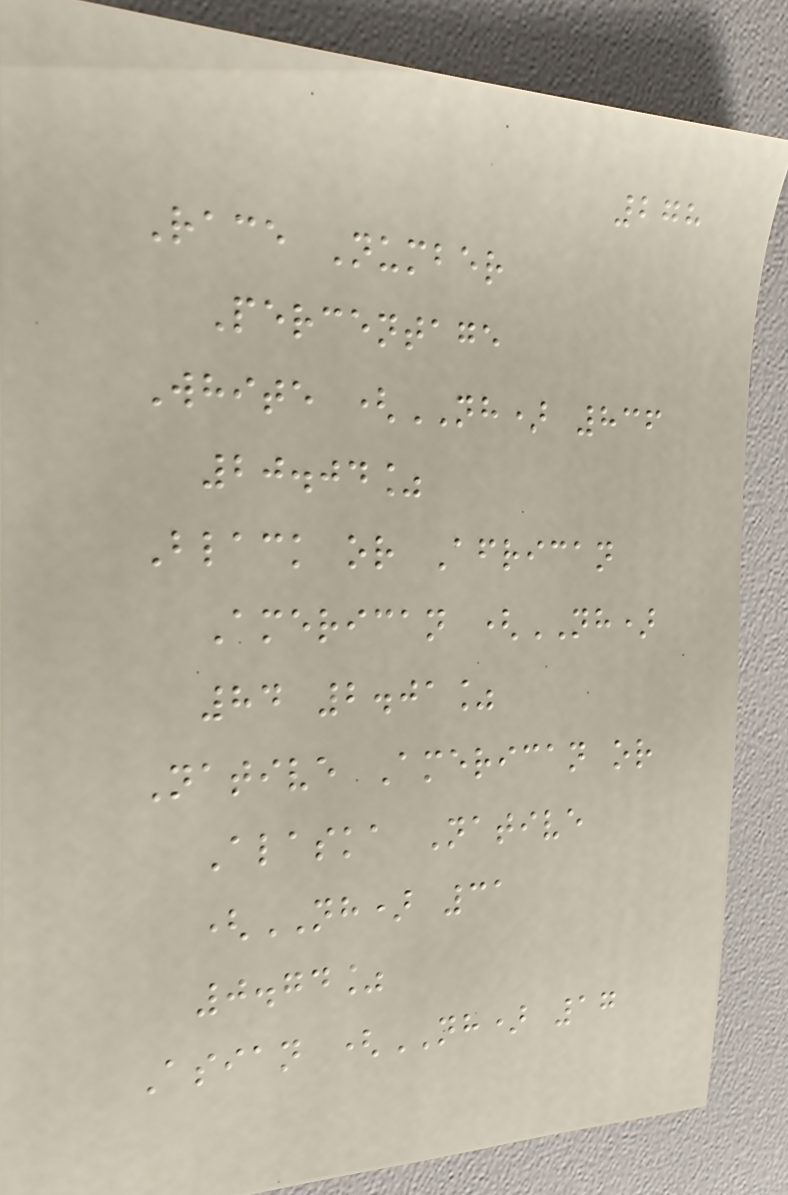278
Race Number
Percentage
White (NH) 836
20.04%
Black or African
American (NH)
84 2.01%
Native American or
Alaska Native
(NH) 31
0.74%
Asian (NH) 17
